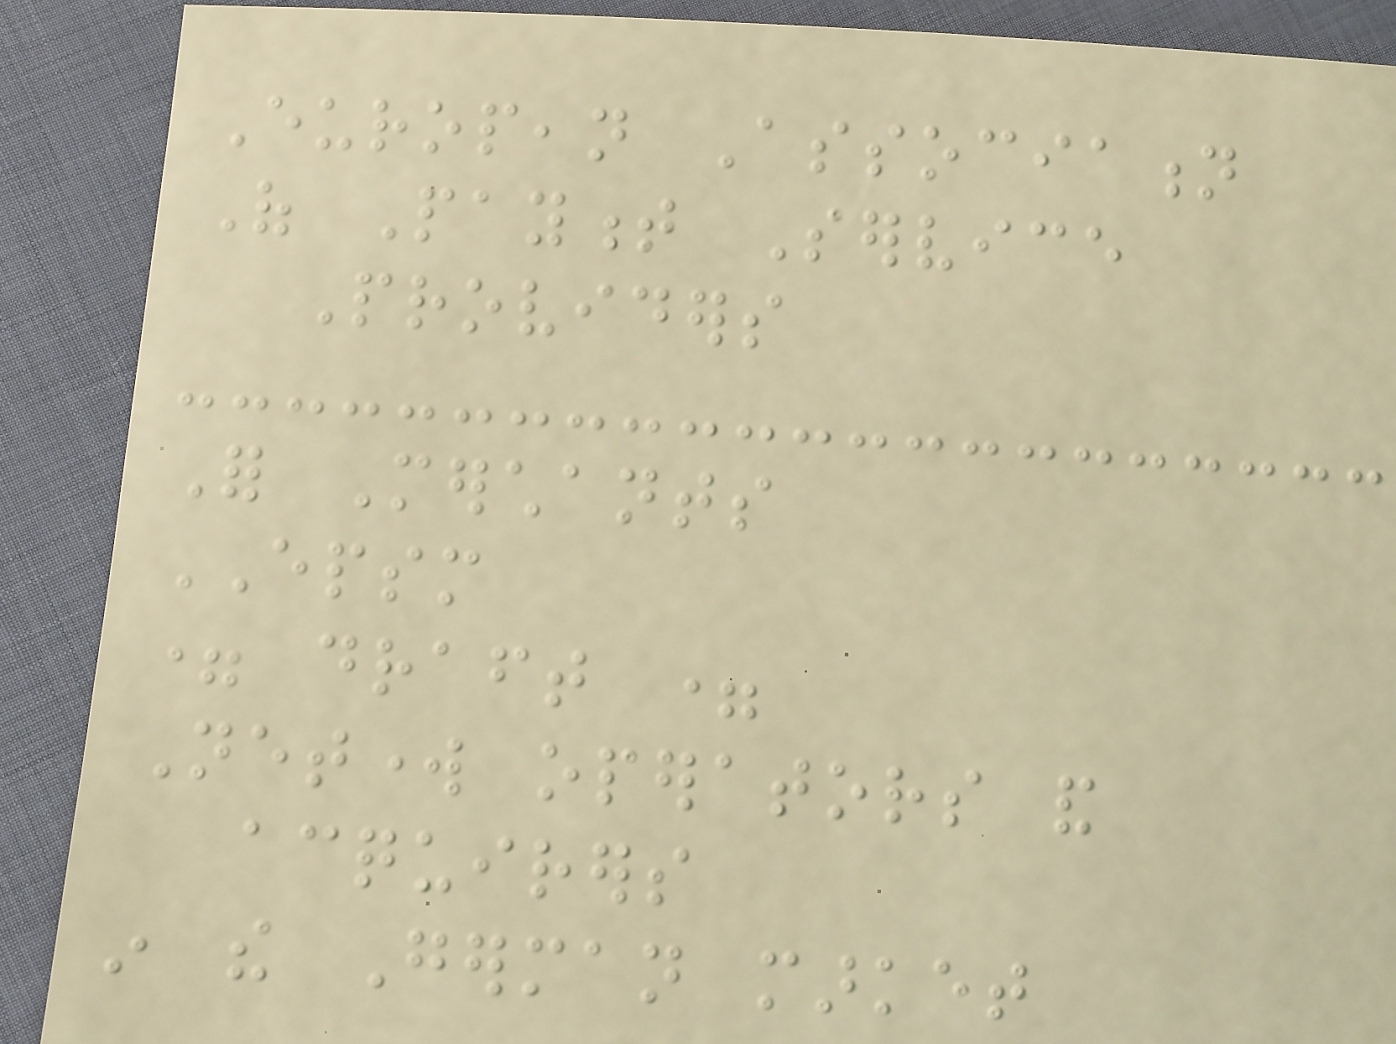European Association
Of Payment Service
Providers
For Merchants
EPSM
= draft =
Network operators and
acquirers
in the German market
